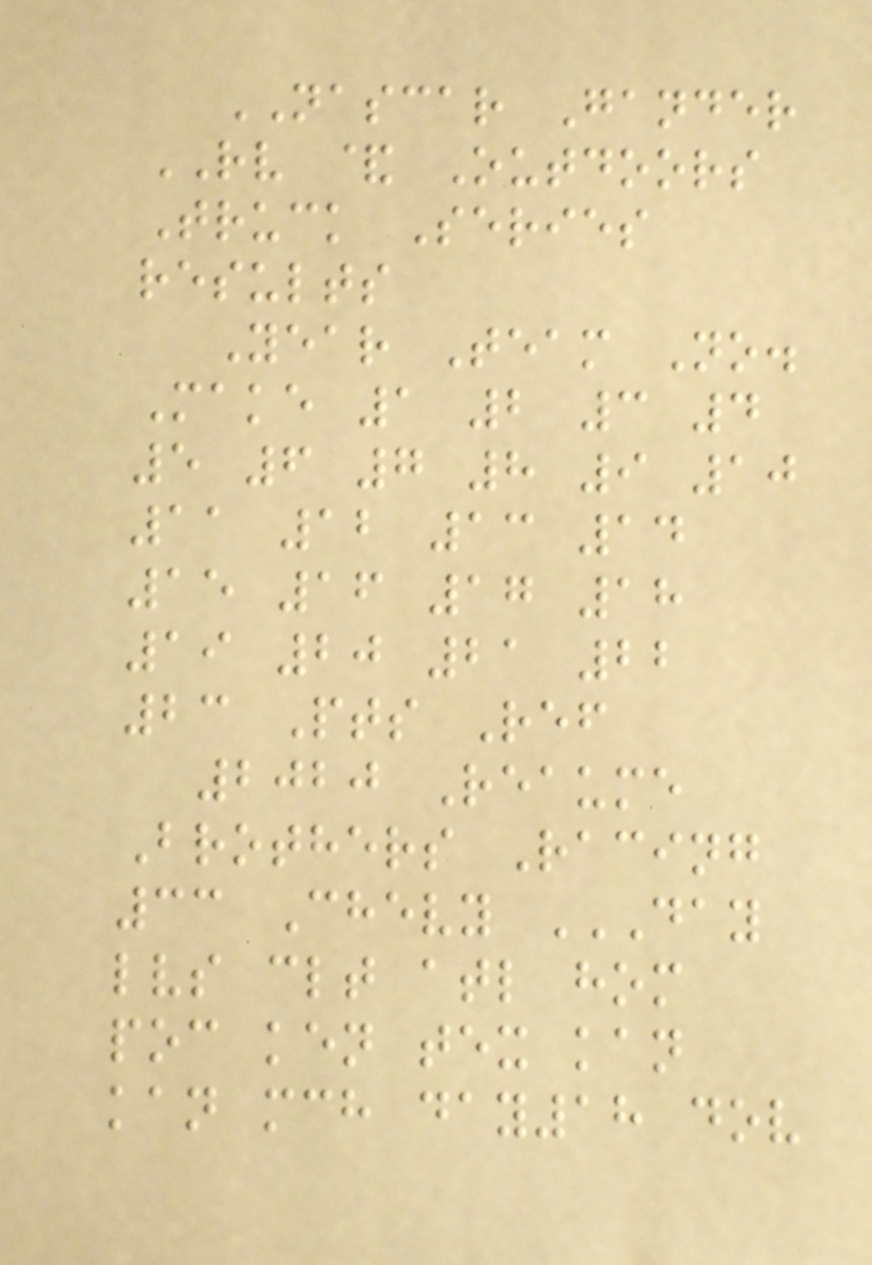NASCAR Gander
RV & Outdoors
Truck Series
results
Year Team No.
Make 1 2 3 4
5 6 7 8 9 10
11 12 13 14
15 16 17 18
19 20 21 22
23 Pts Ref
2020 Reaume
Brothers Racing
33 Chevy DAY
LVS CLT ATL HOM
POC KEN TEX KAN
KAN MCH DAY18 DOV
